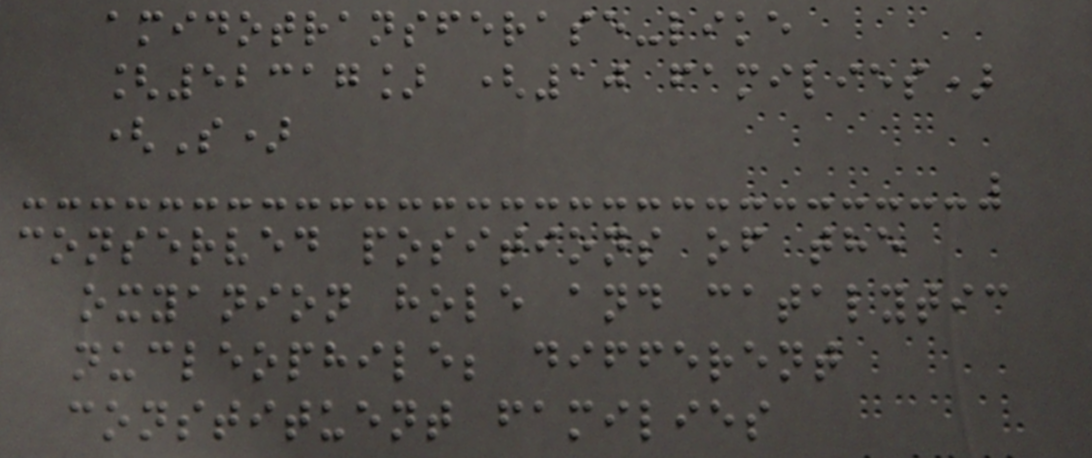amidotransferase-like
[52317] (10 families)
(S)
conserved positions of the
oxyanion hole and catalytic
nucleophile; different
constituent families
